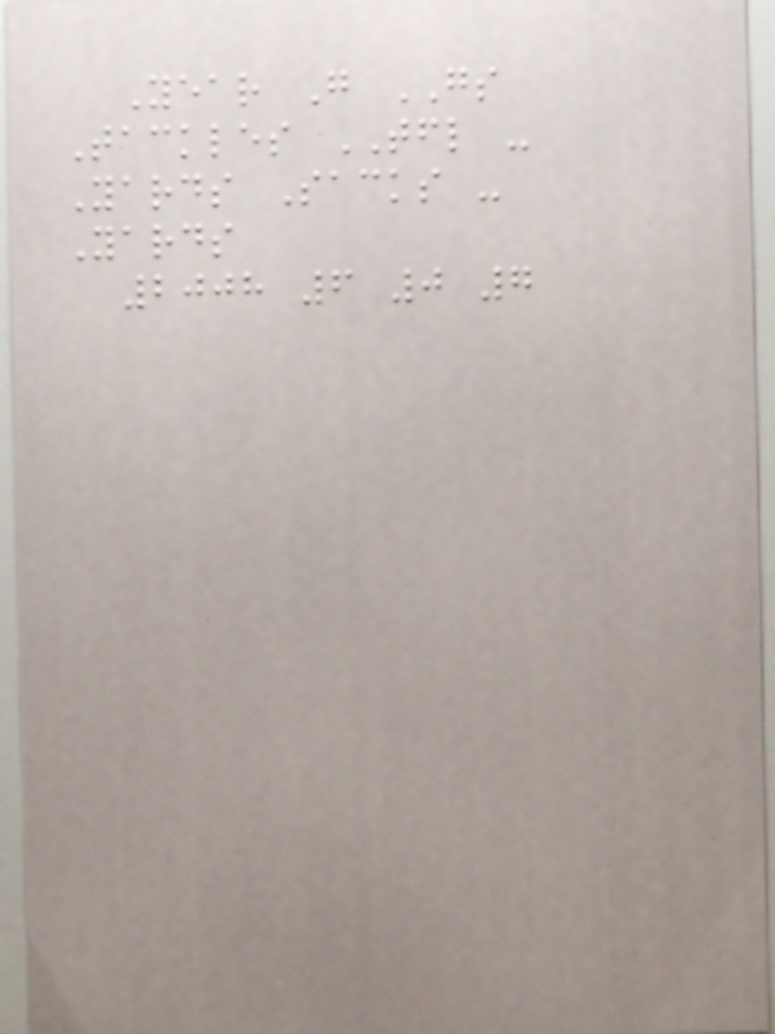Year G GS
Tackles TFL -
Yards Sacks -
Yards
2008 6 0 7
